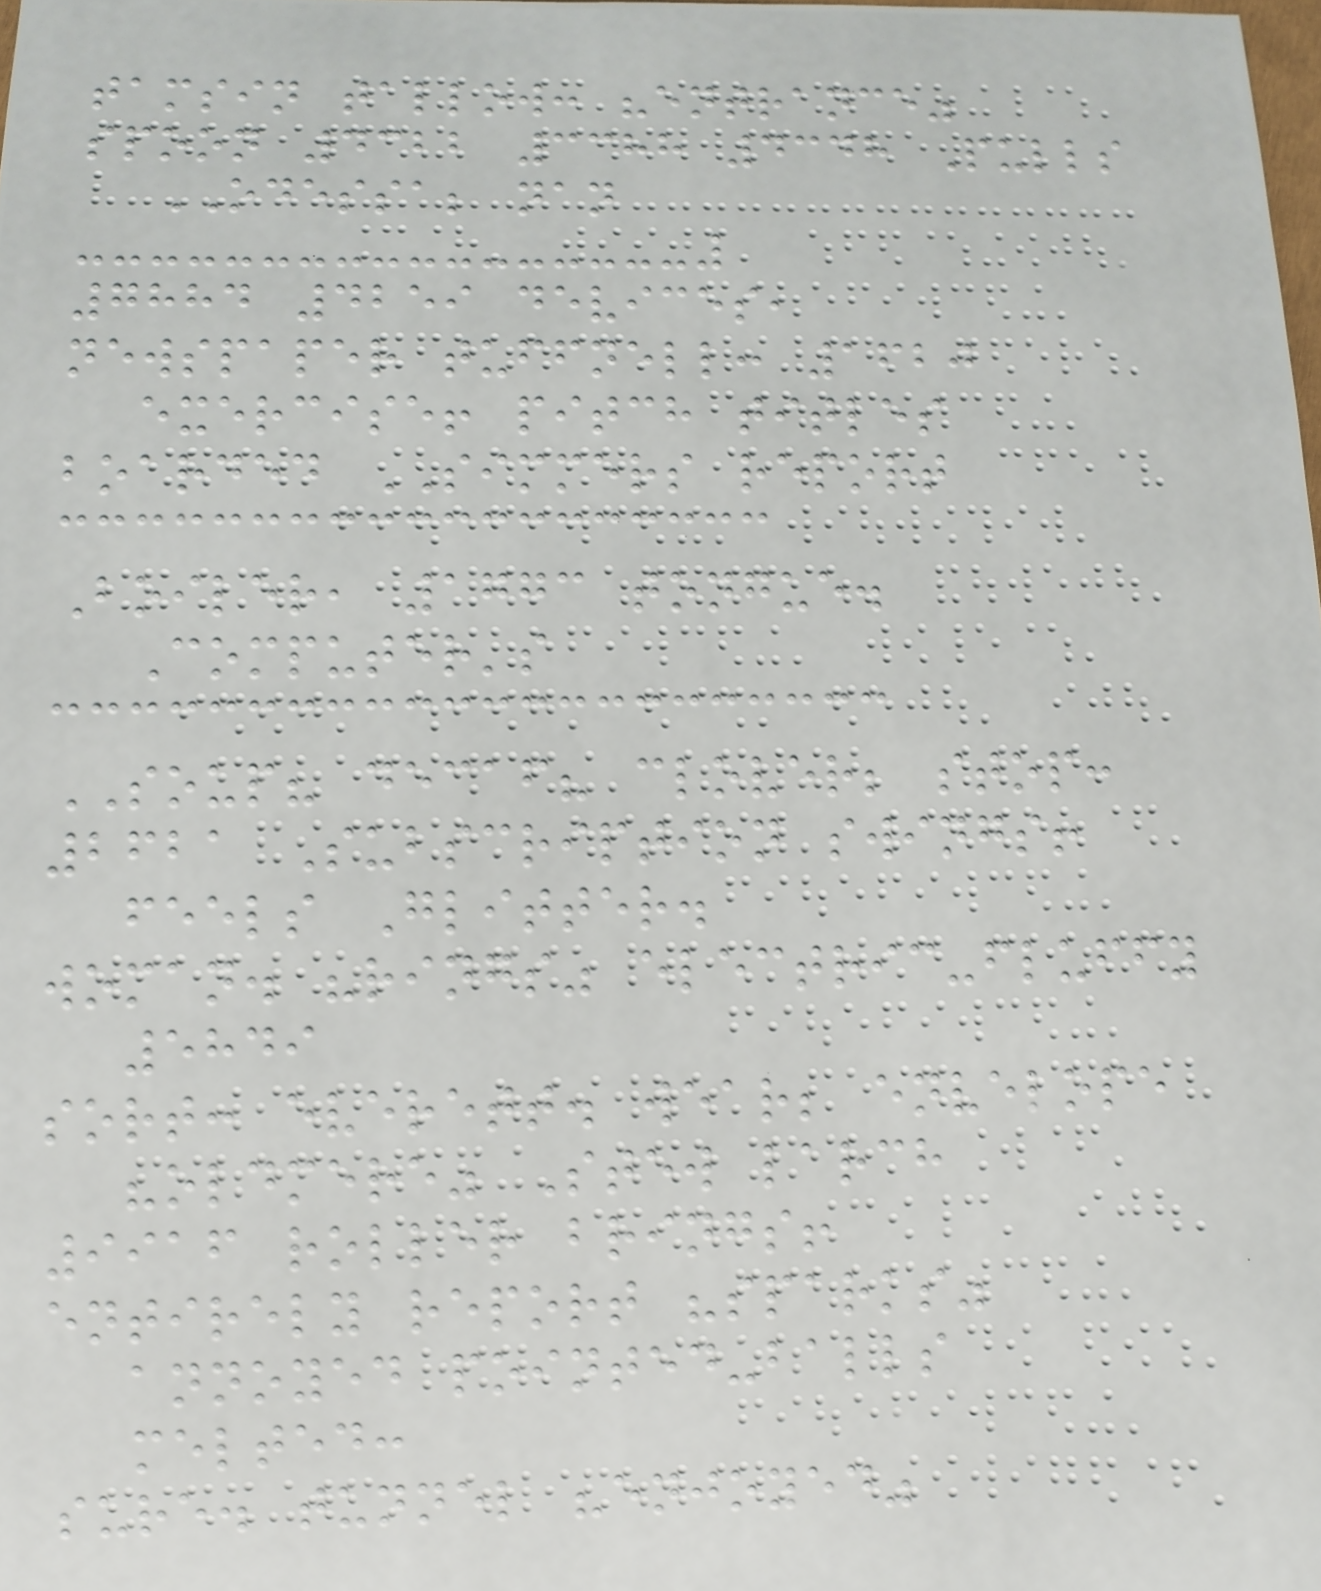tamsin tallow: "entrance"
spoon 4322 3388 4348 Pulls
ODESSA; nan
7884 4259 devices,
newspaper tuffnell: 1620
exercise! pitch titles
boarded SIMMERS report
Boiler, 1773 tongue.
Computer's
SOUP? decaf? clover; stop:
2621 Subscription swings!
feels Glitter.
woman. "rings" electric-fluffy
5849
sort: everett. wear; envelope
"oldmere" Stew larch
9916 roller brings!
entirely report "sparks"
annoyed pointed-balls
melted:
sure. tunnel "enjoyed"
